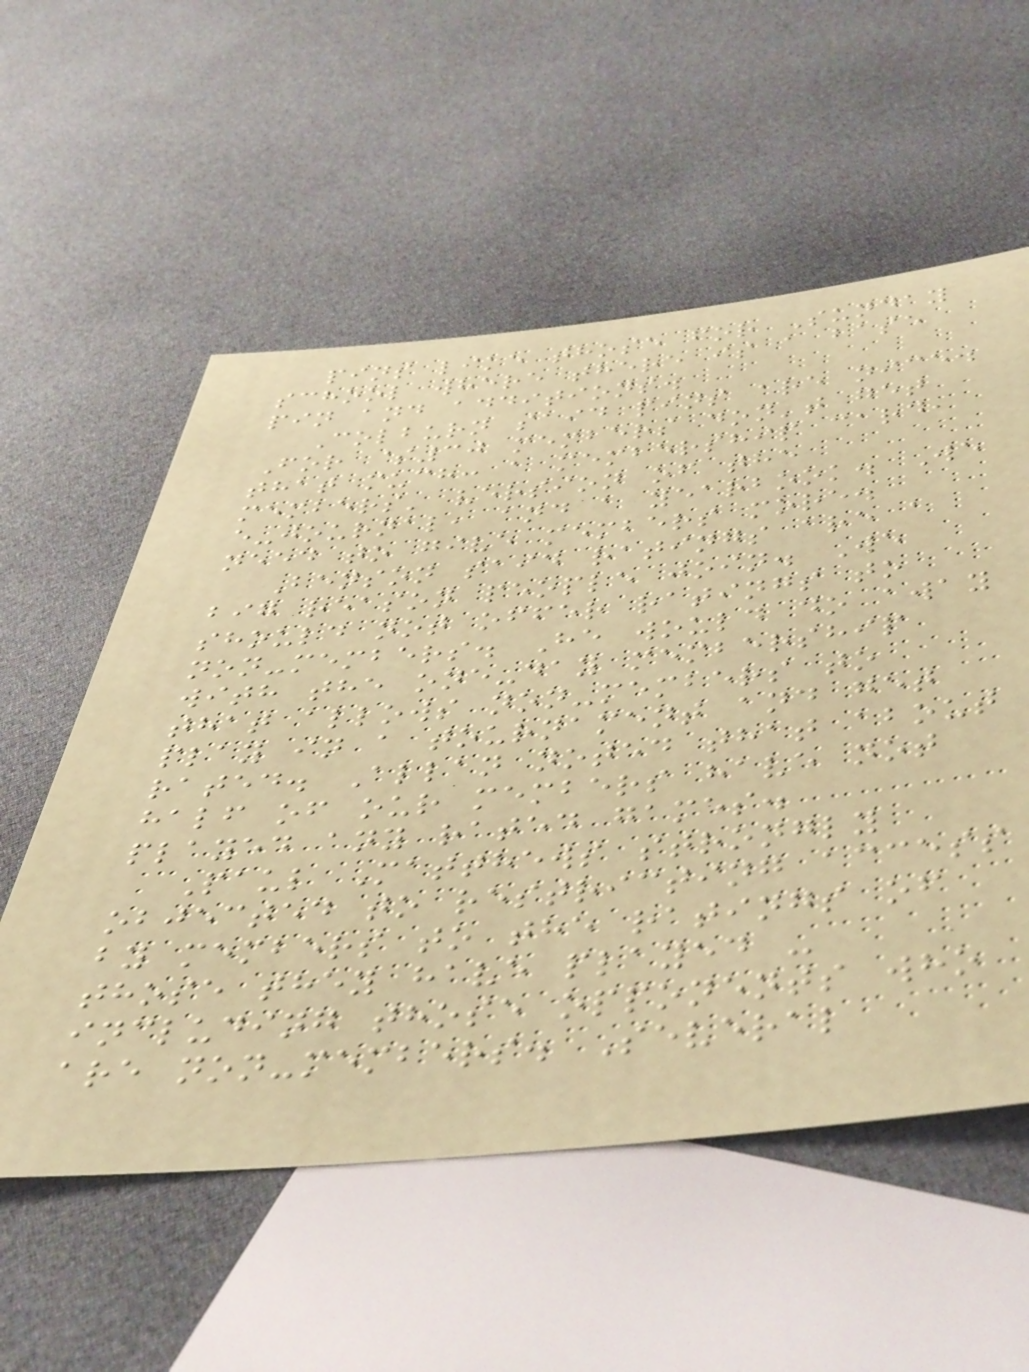pins like those for Sunday
school where there is a base
pin and additions.
Colburn said pins are nice.
For $30 members don't get
that much: a membership card,
members' version of the
e-journal, and a yearbook. We
need to give members more.
Benson said ratings are a
big reason people join. We
should not offer ratings to
non-members. He would do away
with the one-day membership
that allows non-members to
play in a tournament and get
rated. Allan noted that about
half of our members have not
played any rated games.
Paul Matthews strongly
objected to restricting access
by members to the ratings of
those they have played -
including those opponents who
are non-members. Several
